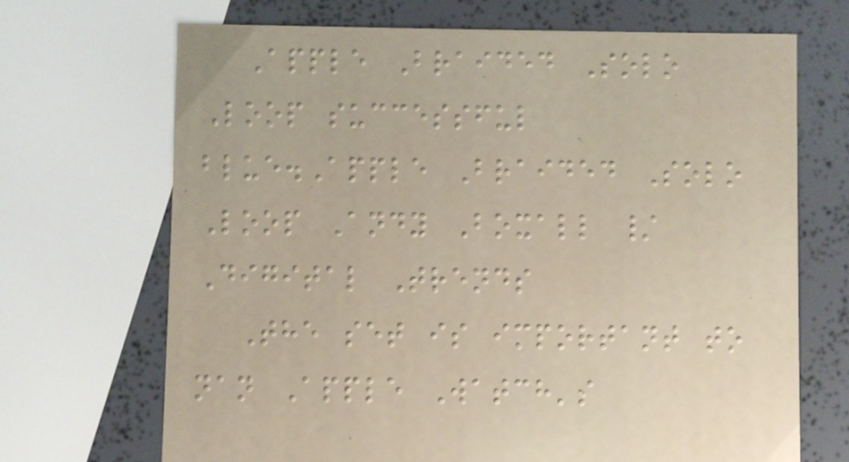Apple Braided Solo
Loop successful
blue.Apple Braided Solo
Loop Andy Boxall /
Digital Trends
The set is important to
nan Apple Watch's
